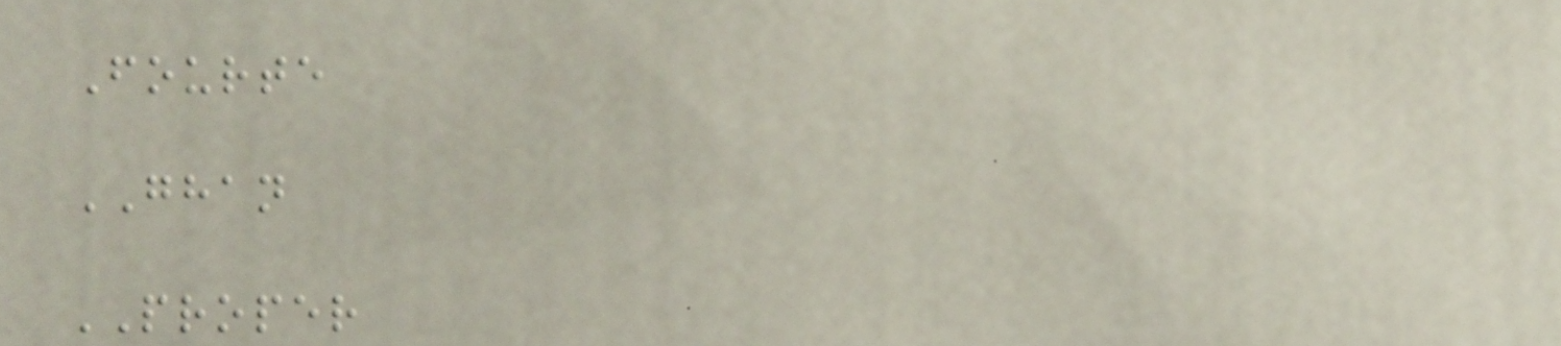Fourte
GHAN
PROPER
